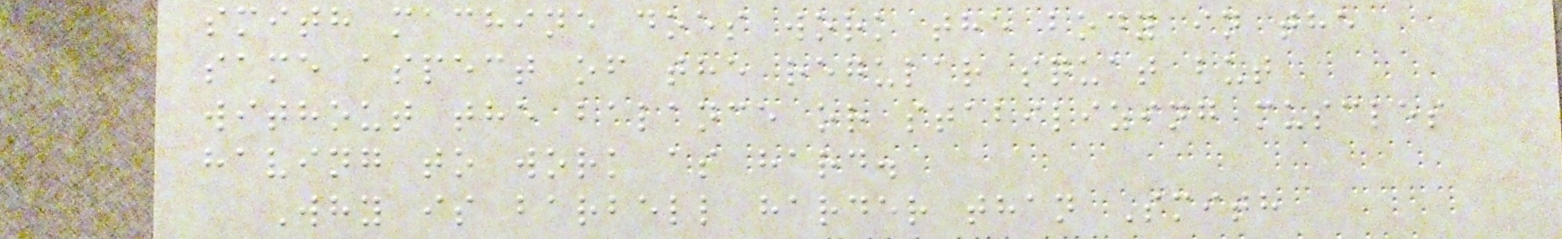smith machine does work the body in the
same aspect of the regular squat but
without the balance or stabilizing muscles
having to work as hard.
Why is barbell harder than Smith
